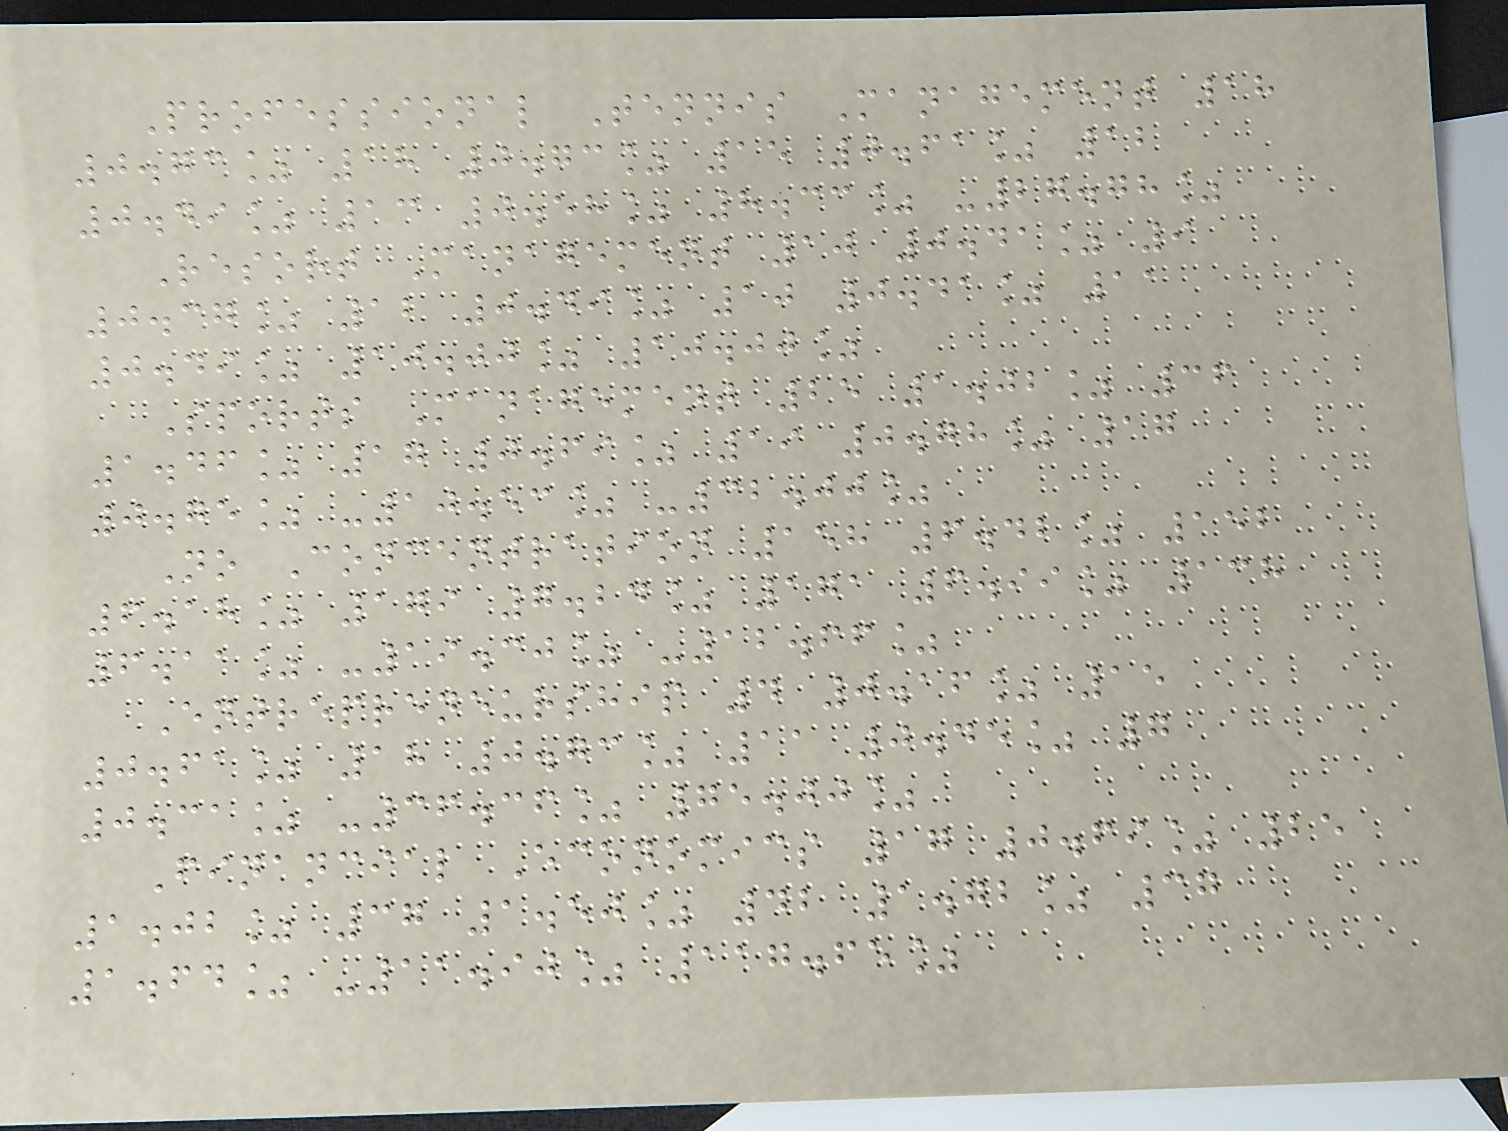Professional Tennis Management 18
0.73% 18 0.73% 15 0.61% 12
0.49% 13 0.58% 8.33% -27.78%
Resort Management 10 0.41% 9
0.37% 12 0.49% 10 0.41% 11
0.49% 10.00% 10.00%
Sports Management 25 1.02% 36
1.46% 17 0.69% 19 0.78% 17
0.75% -10.53% -32.00%
No Concentration 158 6.42% 152
6.18% 179 7.24% 171 6.99% 138
6.11% -19.30% -12.66%
Entrepreneurship 4 0.16% 15
0.61% 18 0.73% 11 0.45% 7
0.31% -36.36% 75.00%
Financial Economics 17 0.69% 25
1.02% 37 1.50% 42 1.72% 37
1.64% -11.90% 117.65%
